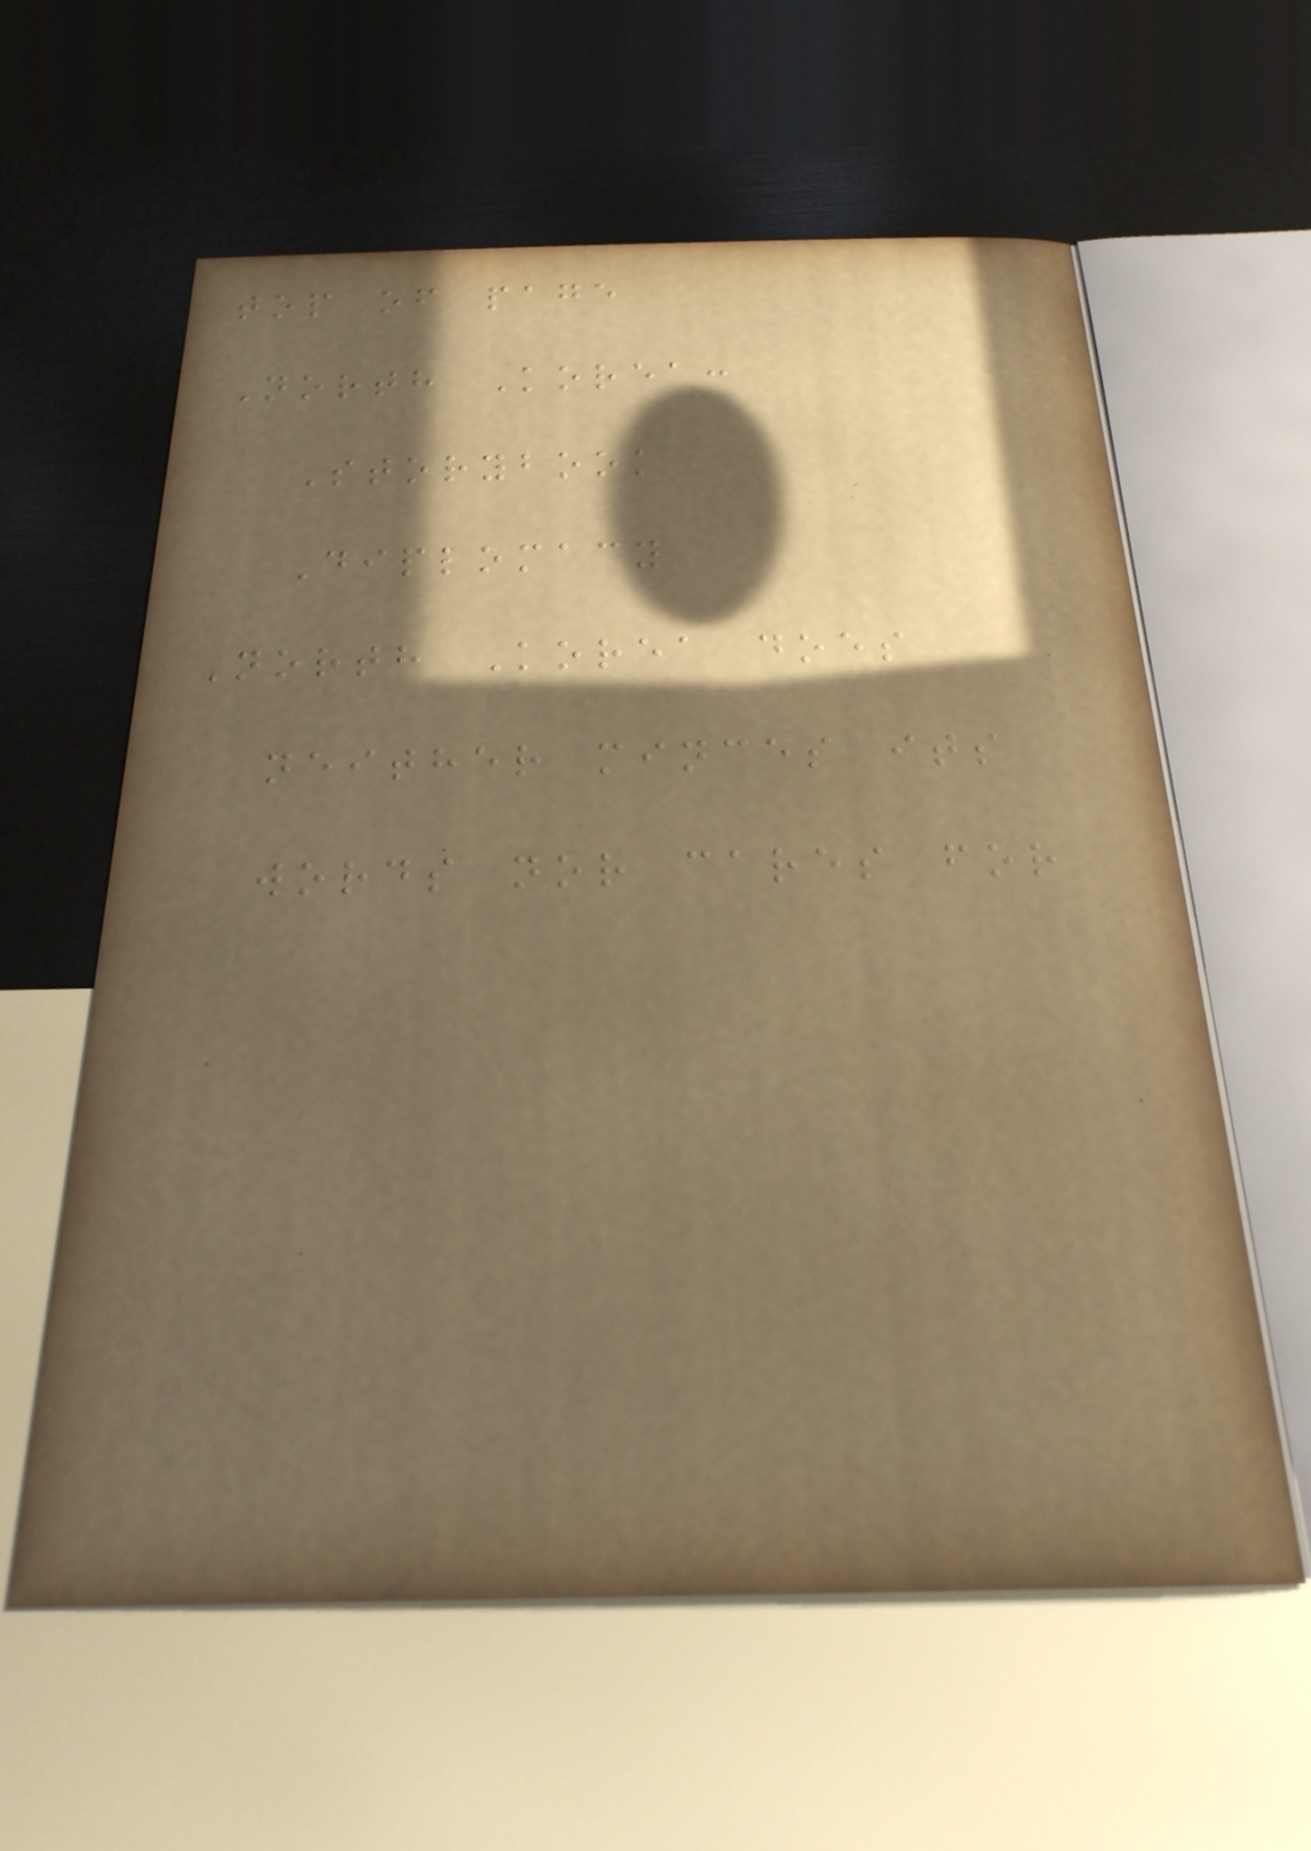top of page
North Korea:
Storybook
Diplomacy
North Korea does
neither minces its
words nor cares for
